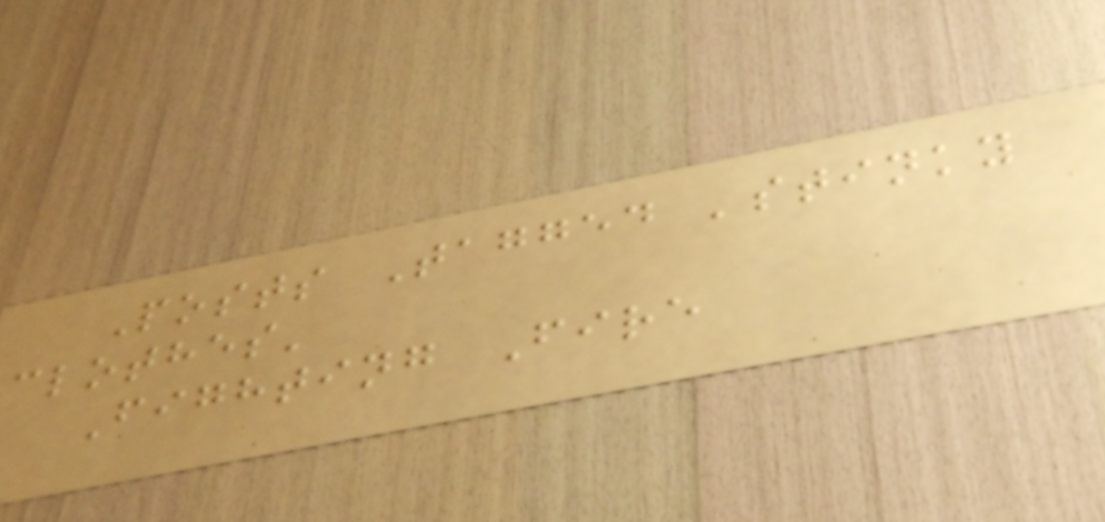Posts Tagged 'stinky
clothes'
Fighting Fire
